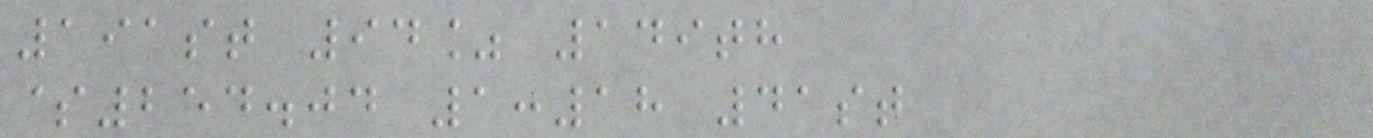191st 94% 149th
$254.04 1:18 41st
